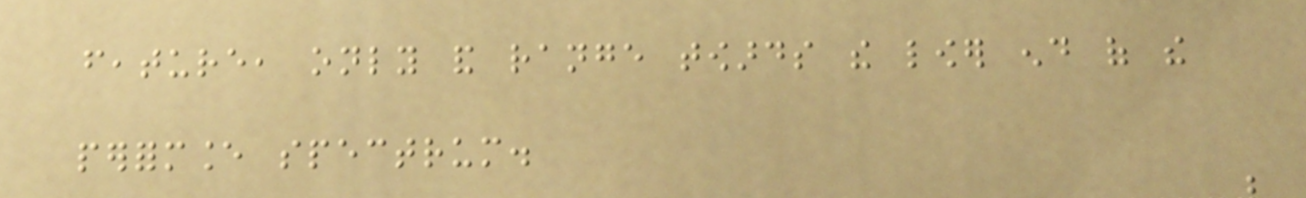feature, only and range towards the lower end of the
performance spectrum.
